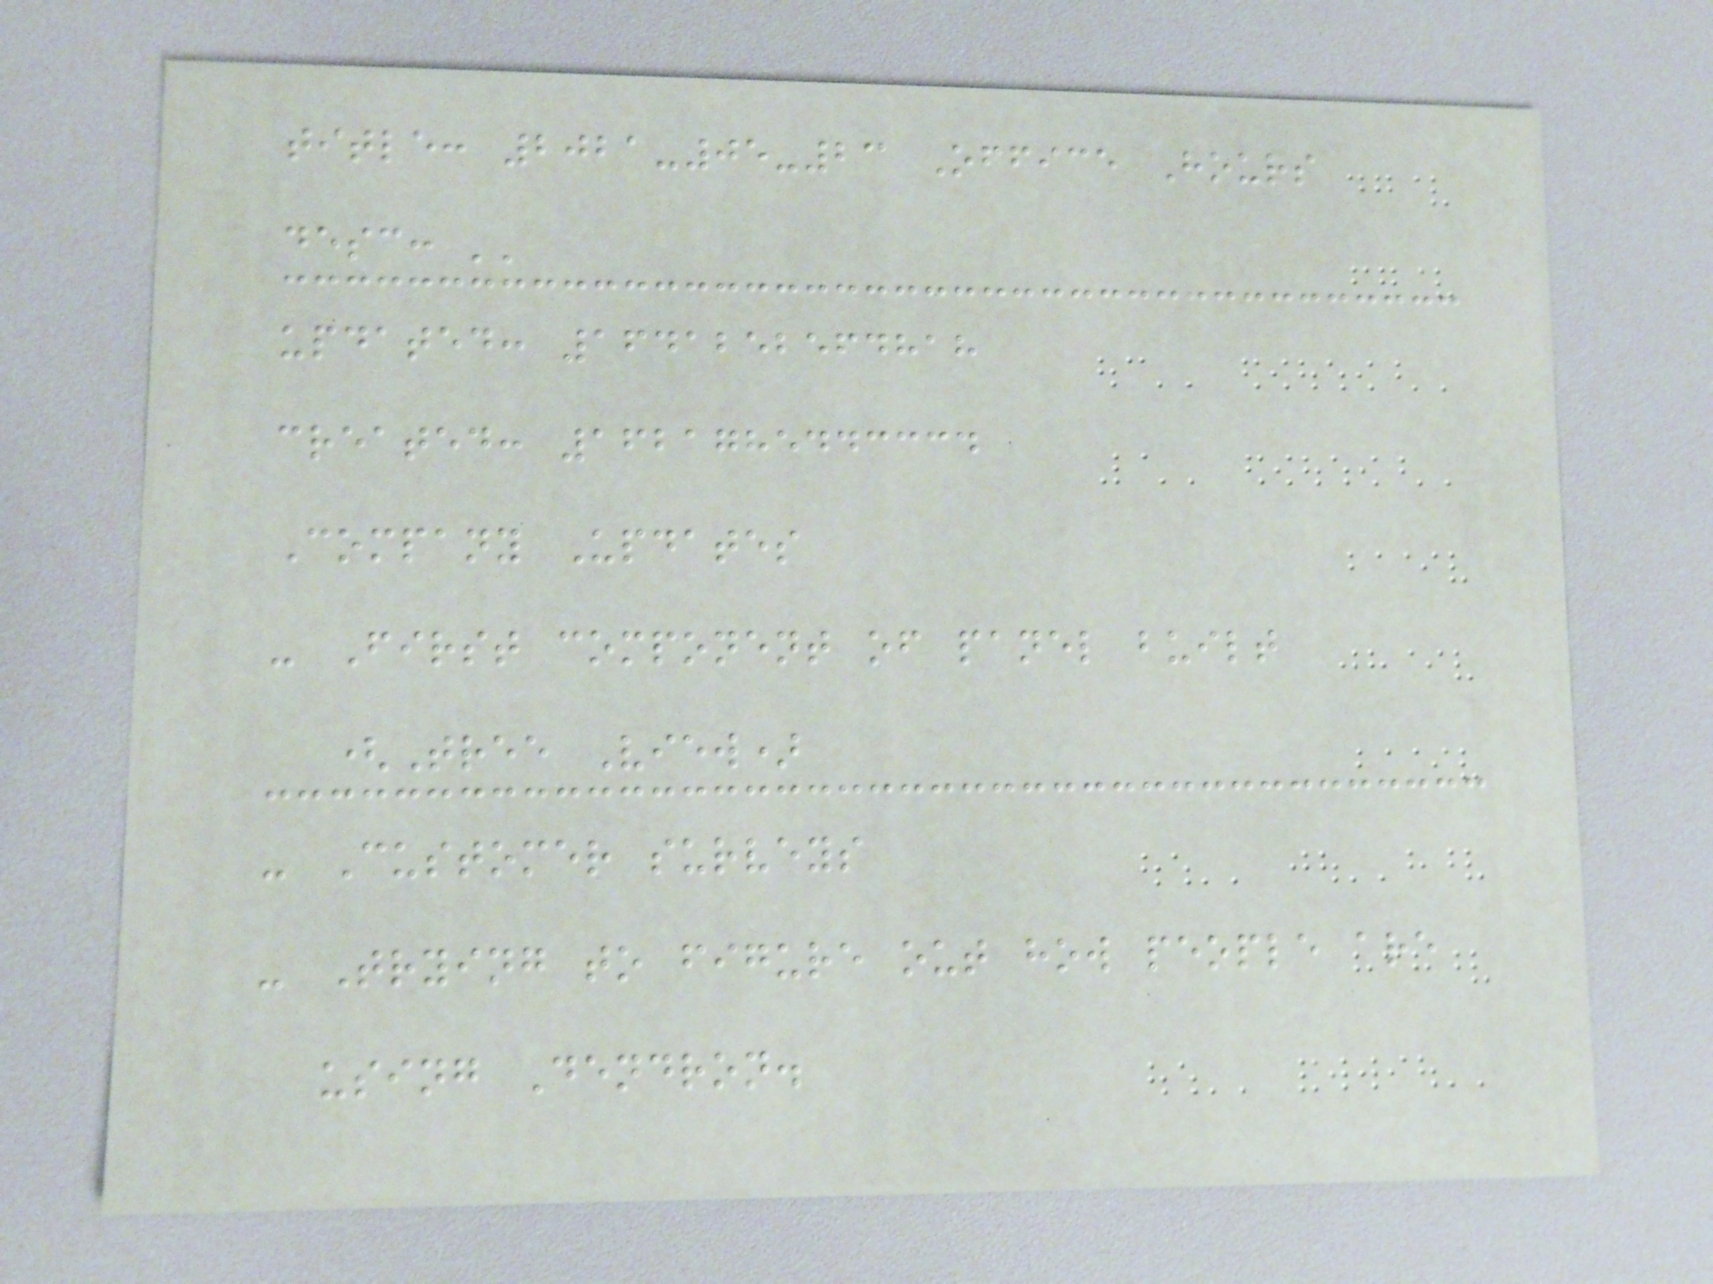title: 2021-05-23 Office Hours
desc: ''
updated: 1641252564818
created: 1621785443334
Company Updates
- First component of panel built
(Tree View)
- Customer surveys
- Trying to figure out how people are
using Dendron.
